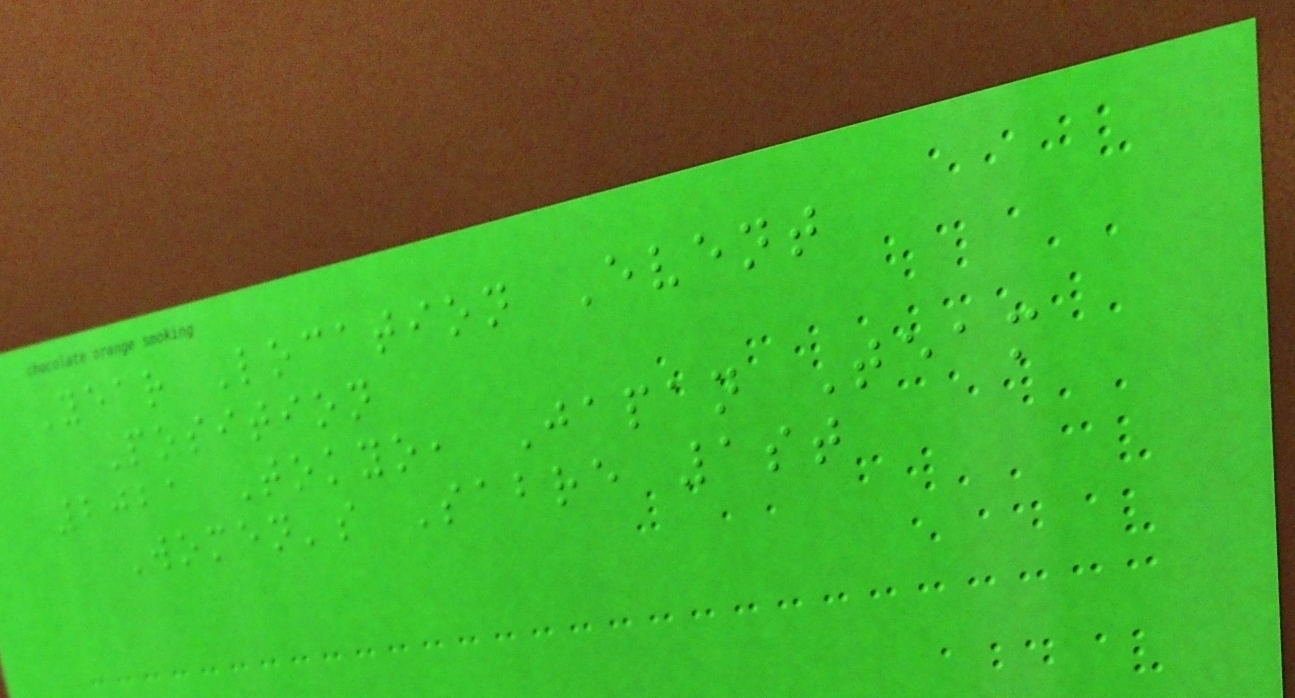Year Location Event
Position
2021 Tokyo, Japan Team
Women's Sabre 1st
